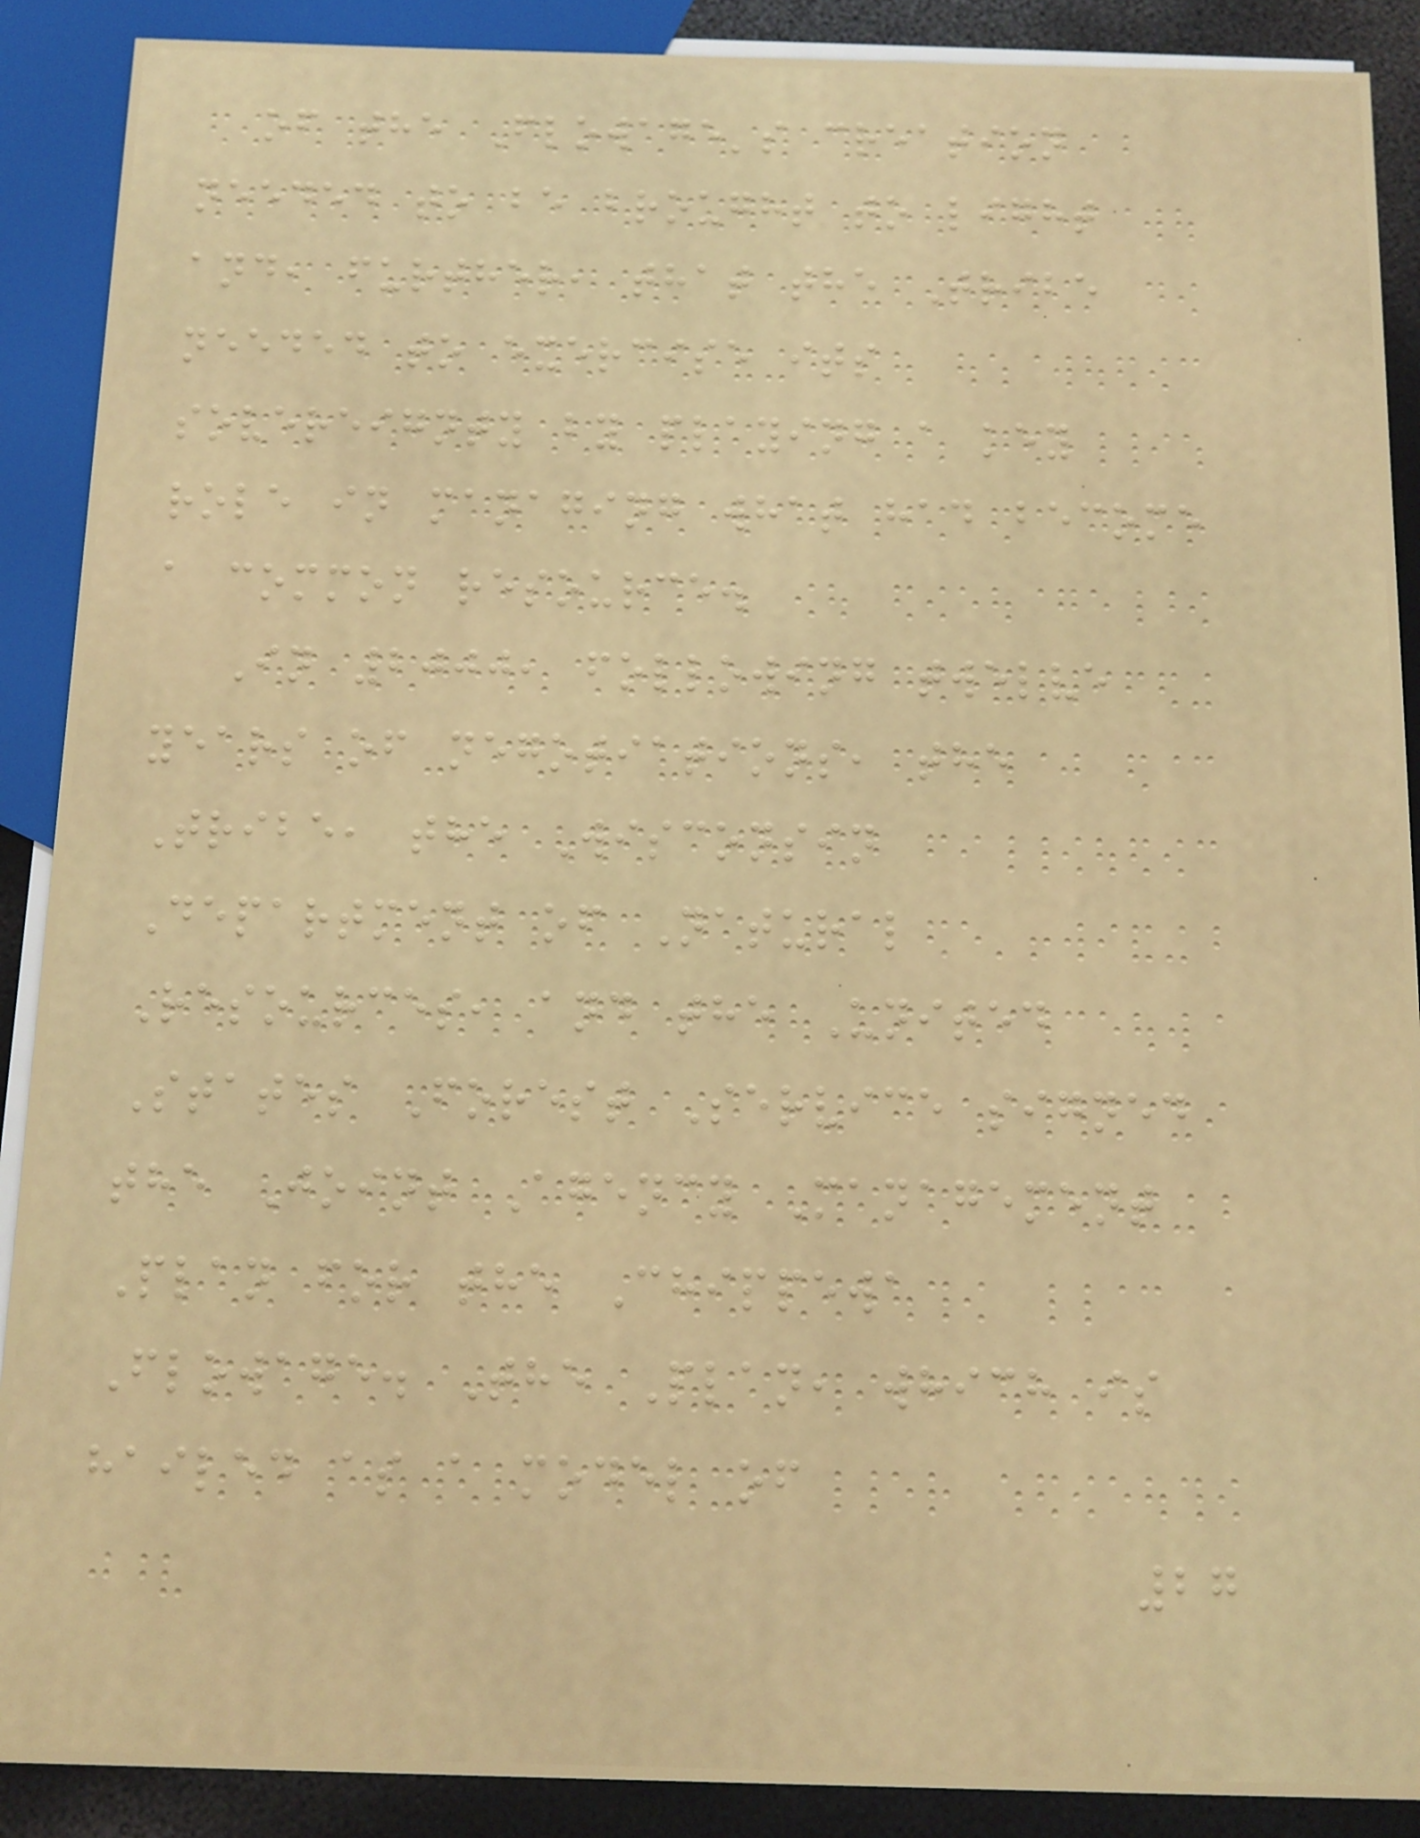of the Flowage's creation
needed to be brought to light
and, further, that the Tribe
needed to exercise its
sovereignty by playing a key
role in managing what had become
a common resource.
In 2000, following twelve
years of negotiations, the
Tribe, the Wisconsin
Department of Natural
Resources, and the United
States Forest Service signed
the Joint Agency Management
Plan for the Chippewa
Flowage. The Plan, which is
hailed as a model of
27
